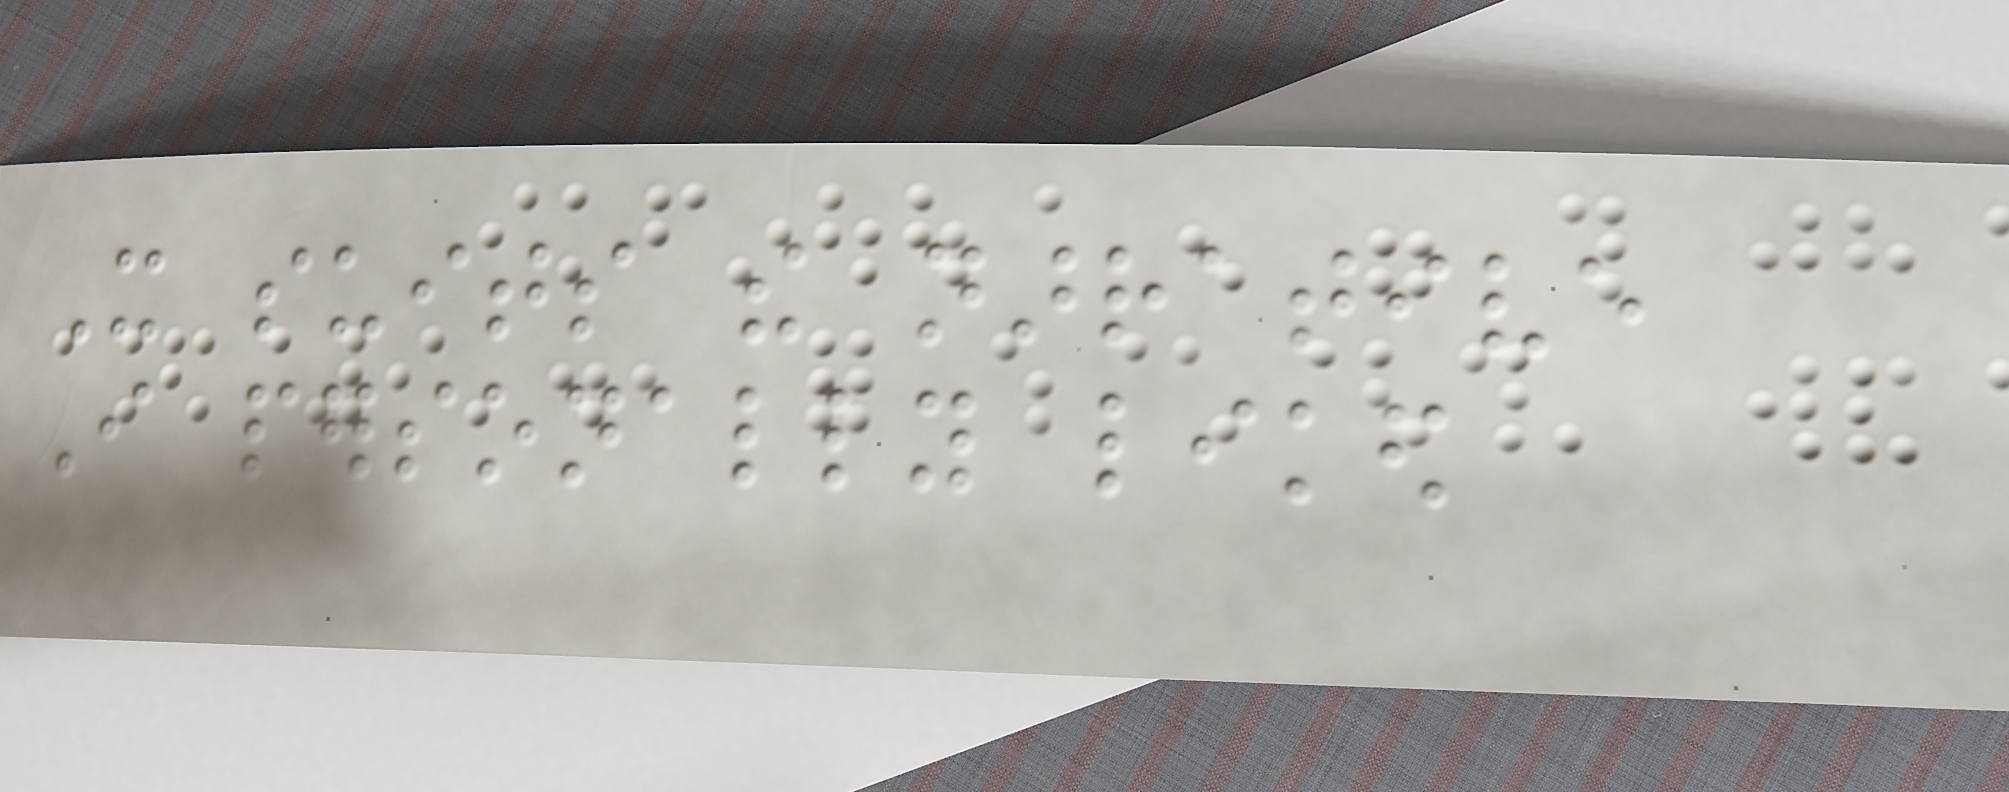It suits the narrative
I personally liked
